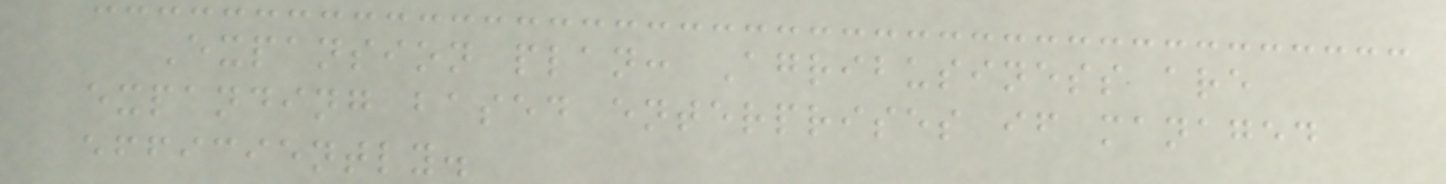Expansion plan: Agribusiness are
expanding based enterprises if managed
efficiently.
